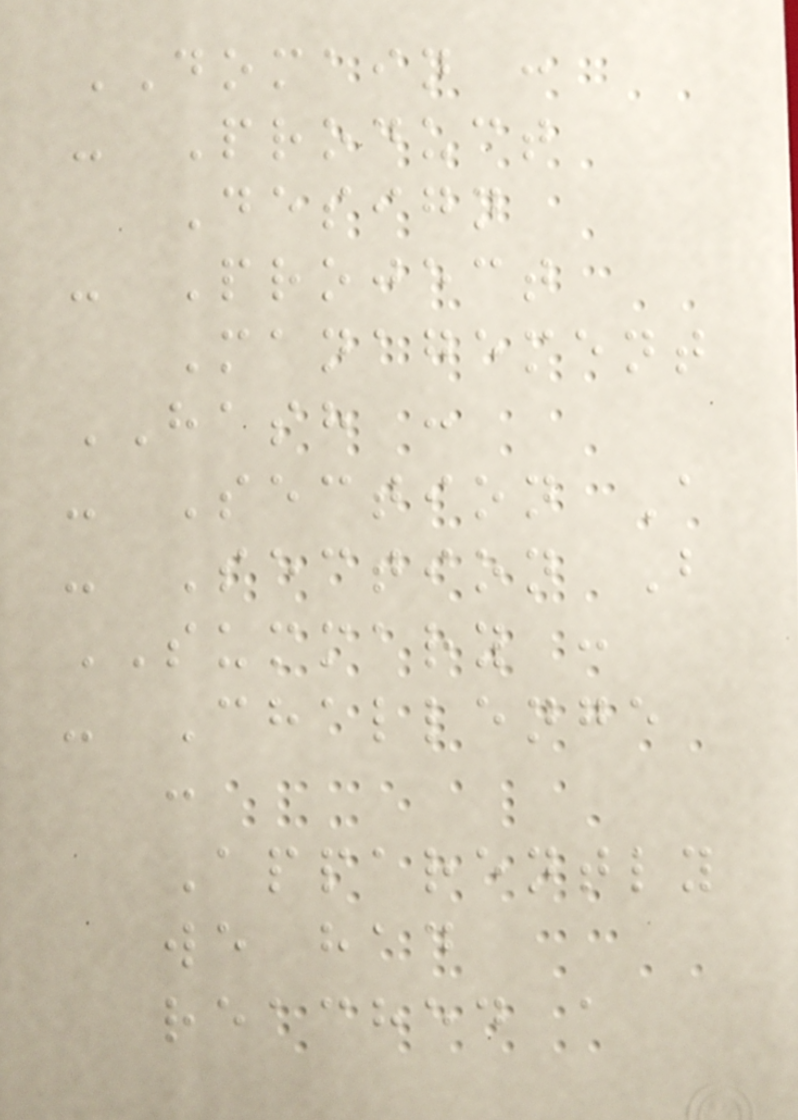DOMAIN :
- Product
Design
- Project
Management
HASH :
- Section A
- Section B
SUMMARY :
- Challenge
:
Apparently
we had
reached a
